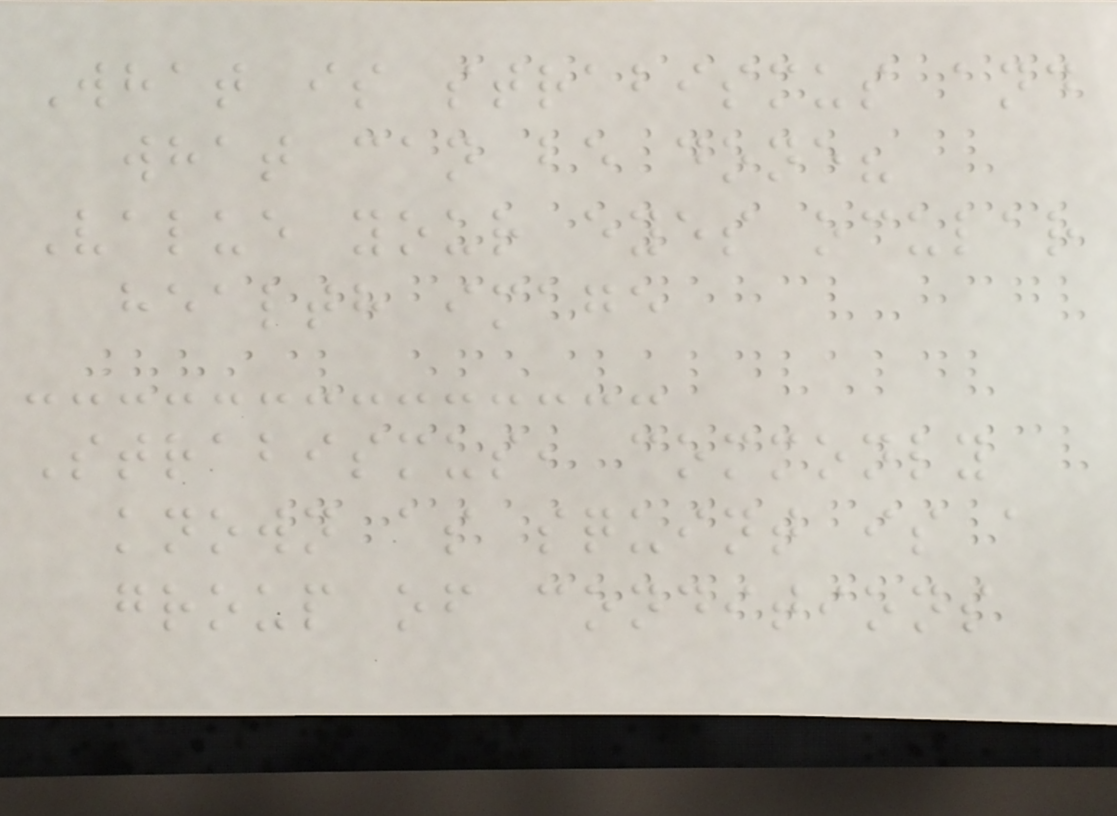What is strabismus and
what can be done?
Value your eyes ocular
health image
Strabismus, commonly
known as squint is a
group of conditions
